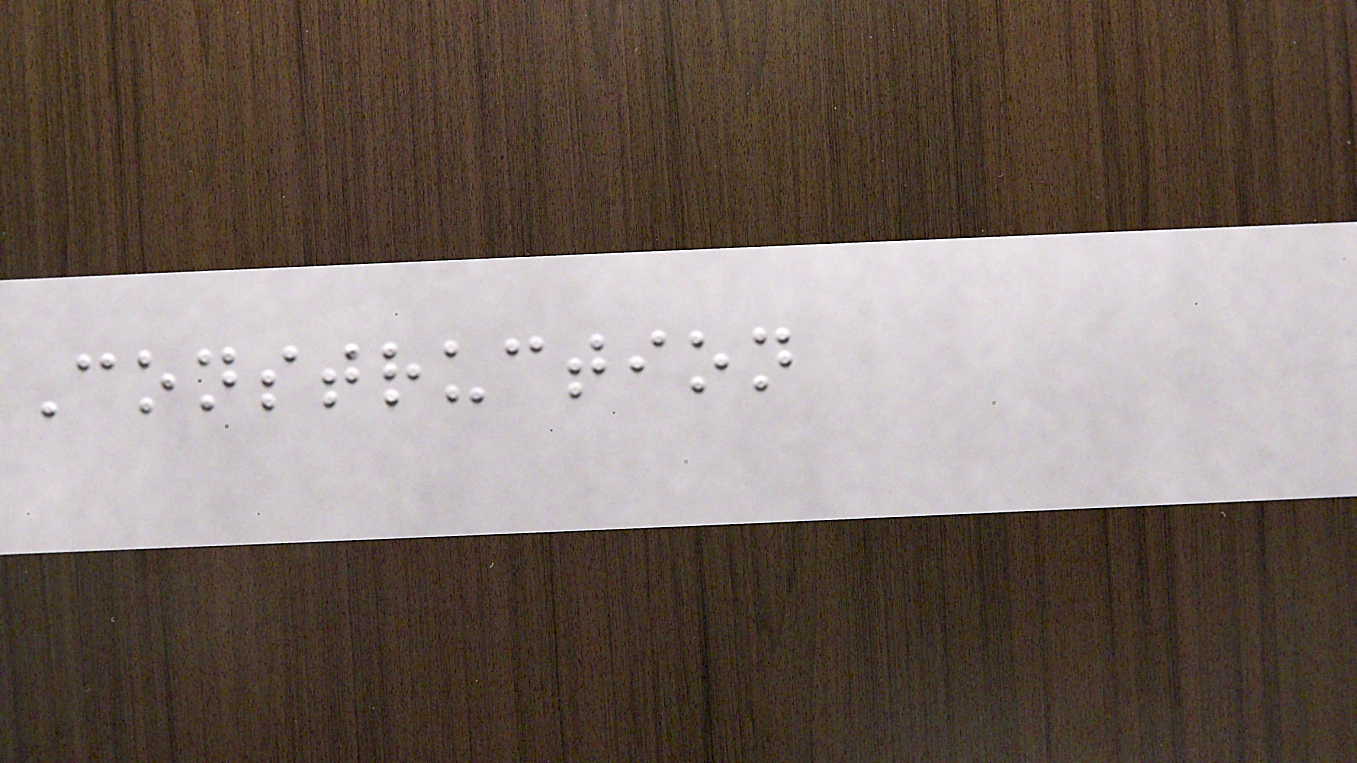Construction
